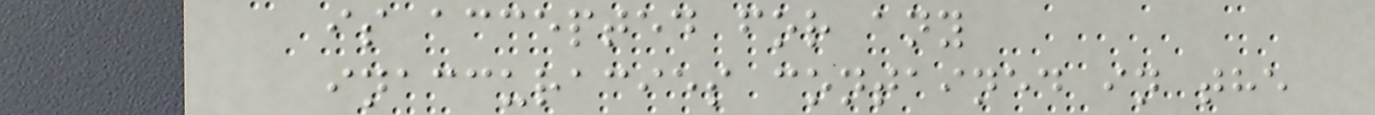is accepted for any
inaccuracies contained in the
